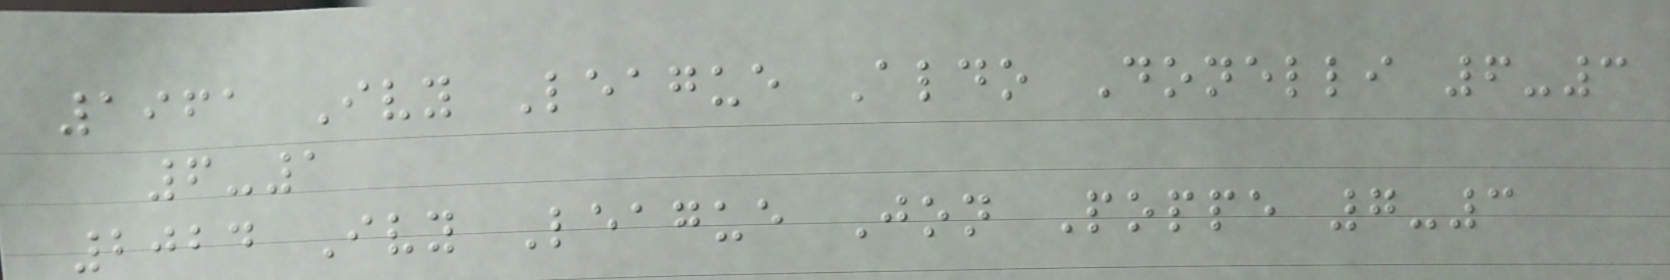1961 Ivy League Aldo Donelli 6-3
6-1
2024 Ivy League Jon Poppe 7-3
